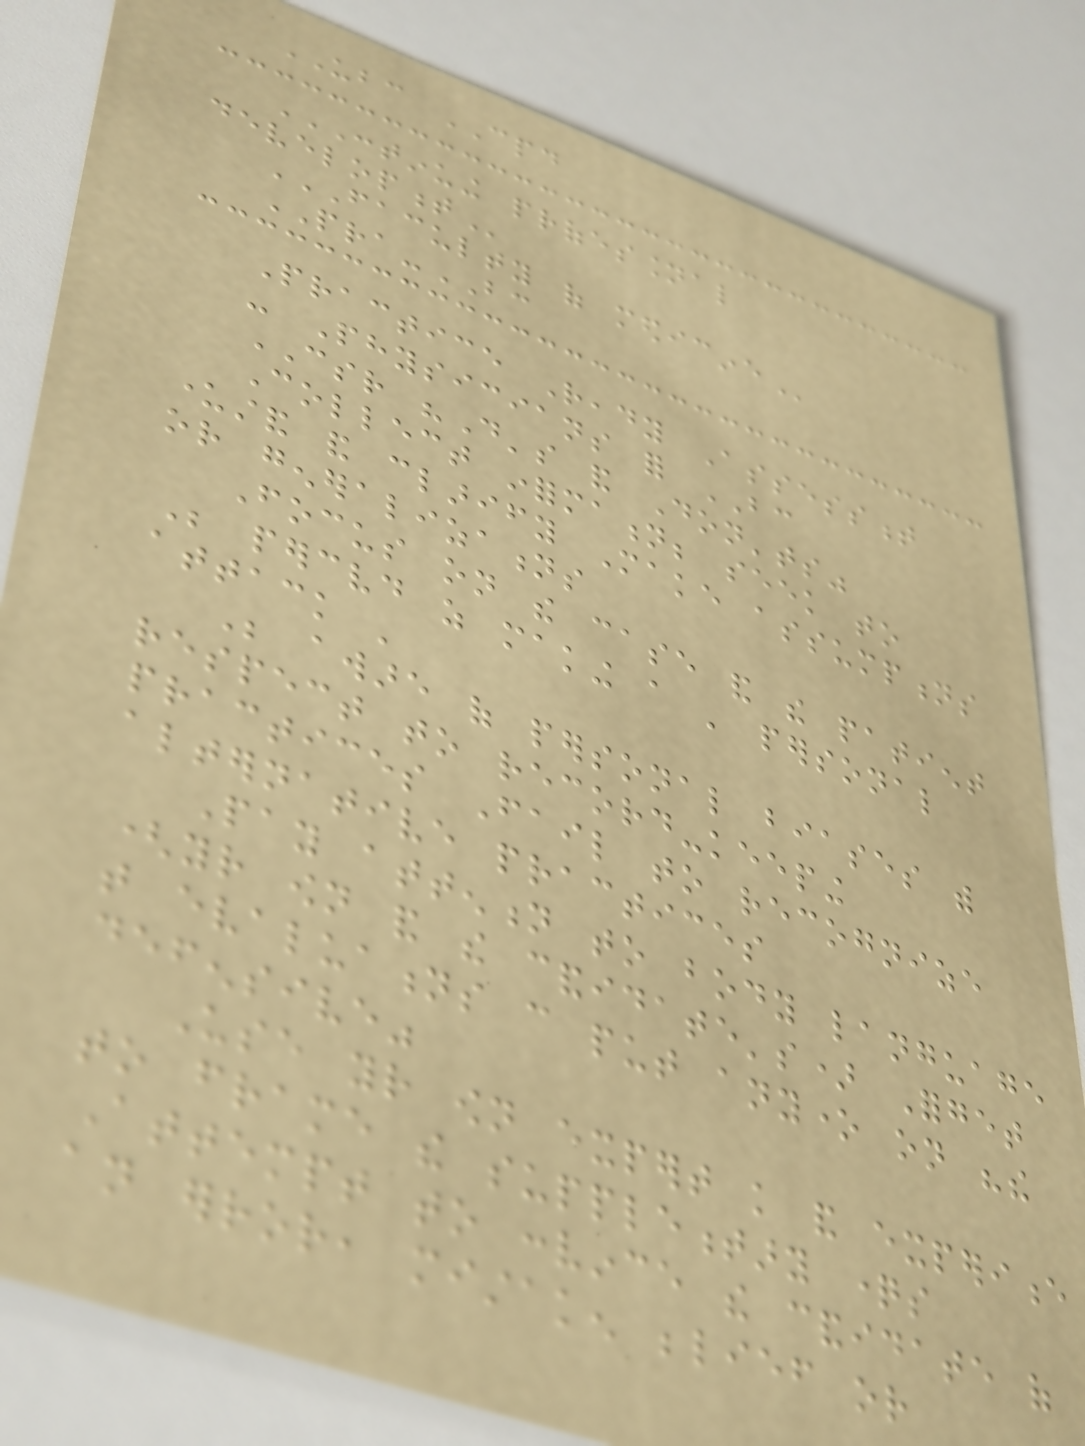UBC CPD
CONTINUING PROFESSIONAL
DEVELOPMENT
FACULTY OF MEDICINE
PRA-BC
Practice Ready Assessment
- Physicians for BC
CSR "Do's and Don'ts"
Collect information; seek to
understand and clarify Make assumptions
or generalizations
Focus on the case and the patient
Be perceived as making a ' personal
attack '
Be aware of personal biases with
respect to record-keeping
practices Fail to recognize
alternative practices
Pay attention to body language
(your own and the candidate's) Forget
that evaluations can put anyone on "the
defensive"
Use your own expert knowledge and experience
to frame the supplementary questions
Attempt to convince the candidate of
an error, mistaken belief or
